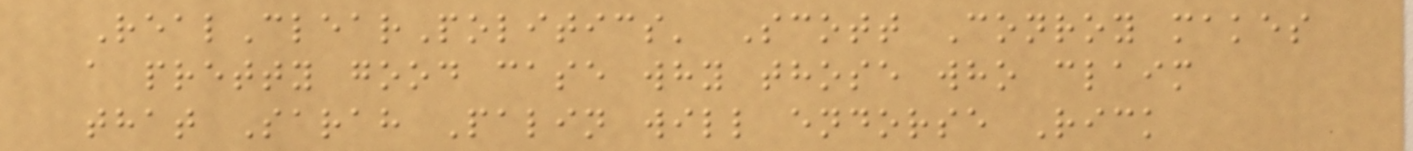RealClearPolitics' Scott Conroy makes
a pretty good case why those who claim
that Sarah Palin will endorse Rick
